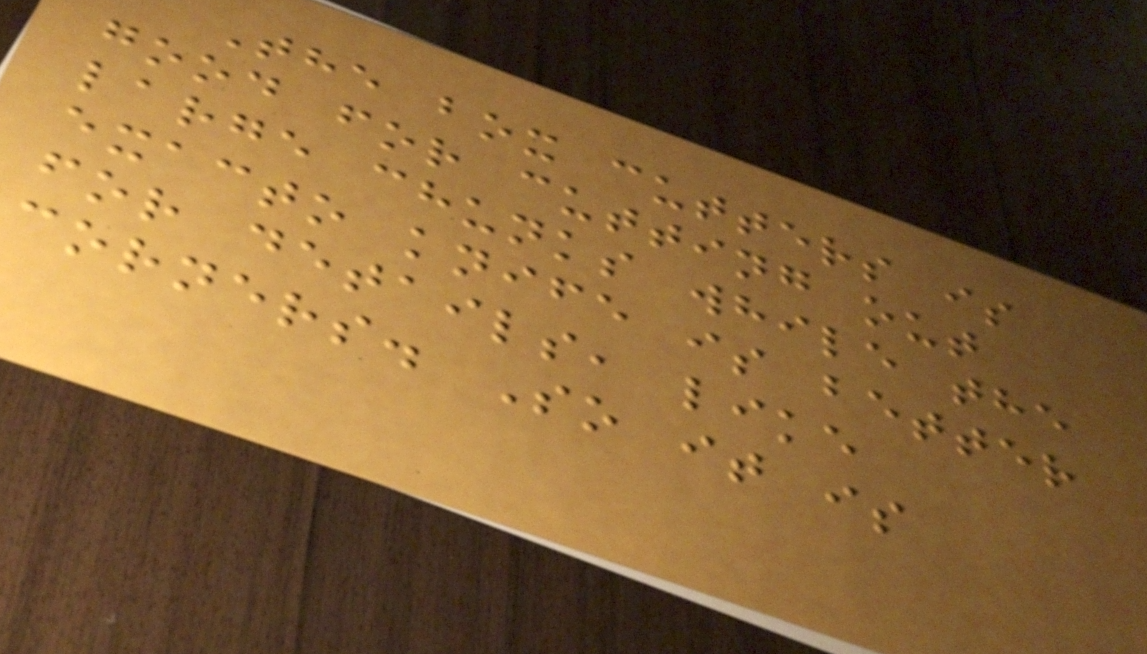The box cutters is
good for cutting out
large chunks while the
exacto knife is better
for details, like
corners. So it is
